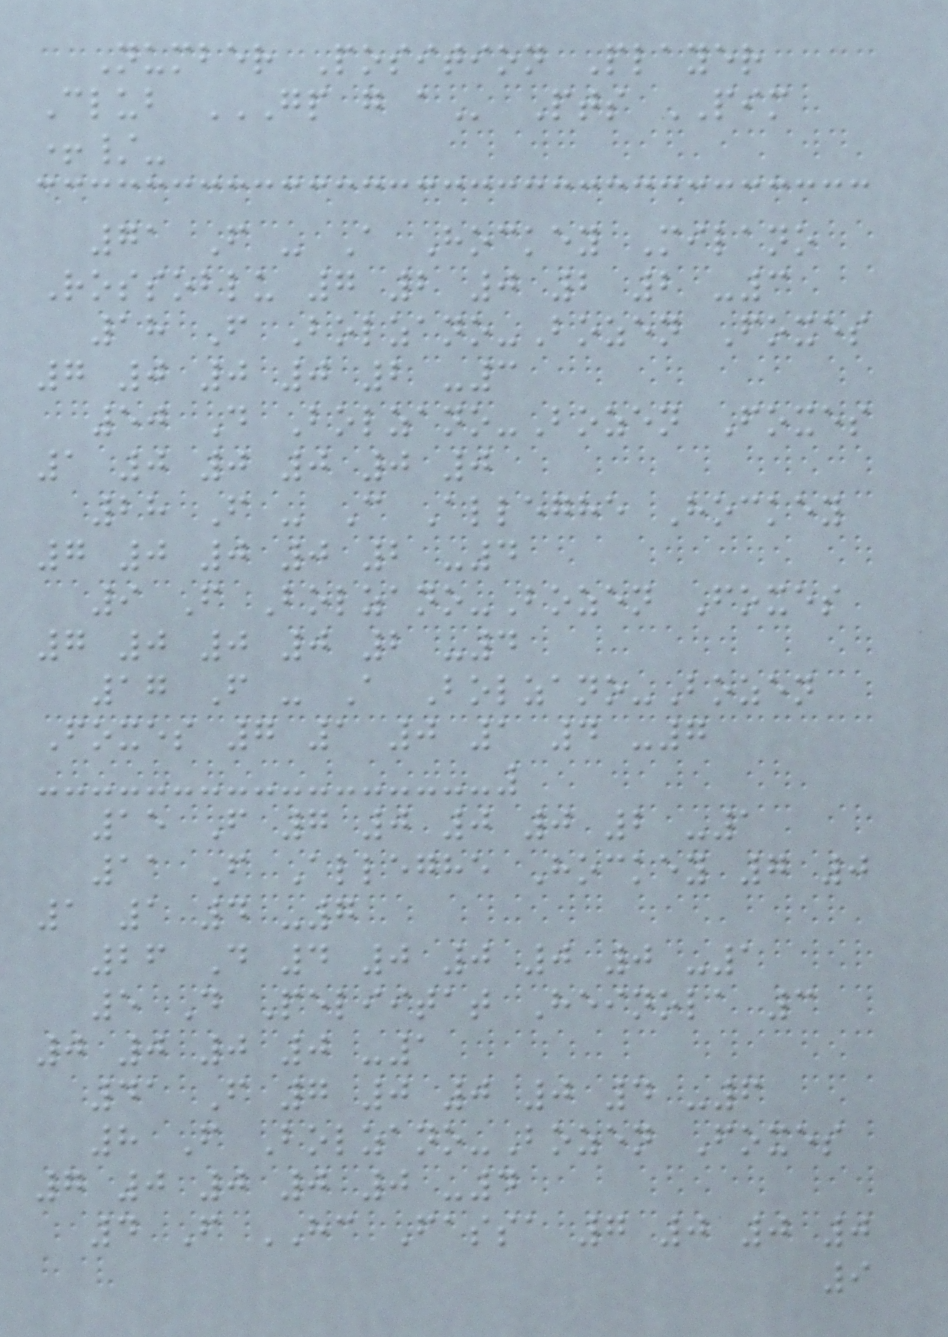Number Position Player
Club GP G A Pts PIM
+/-
71 F - A Hockey Milano
Rossoblu 7 2 0 2 2 -3
18 F Bolzano-Bozen Foxes
7 0 0 0 2 -3
50 D Bolzano-Bozen Foxes
1 0 0 0 0 0
28 F - C Alleghe Hockey
7 0 0 0 2 -4
9 F Bolzano-Bozen Foxes
7 0 0 0 2 -4
17 F - A Bolzano-Bozen
Foxes 7 1 0 1 4 -7
15 F 7 0 0 0 2 -1
11 F Alleghe Hockey 7 0
1 1 4 -7
26 D 4 0 0 0 0 -1
5 D Peliitat Heinola 3
0 0 0 0 -1
41 F 7 0 0 0 4 -6
8 F Bolzano-Bozen Foxes
7 0 0 0 0 -4
4 F HC Fassa 7 0 0 0
9
